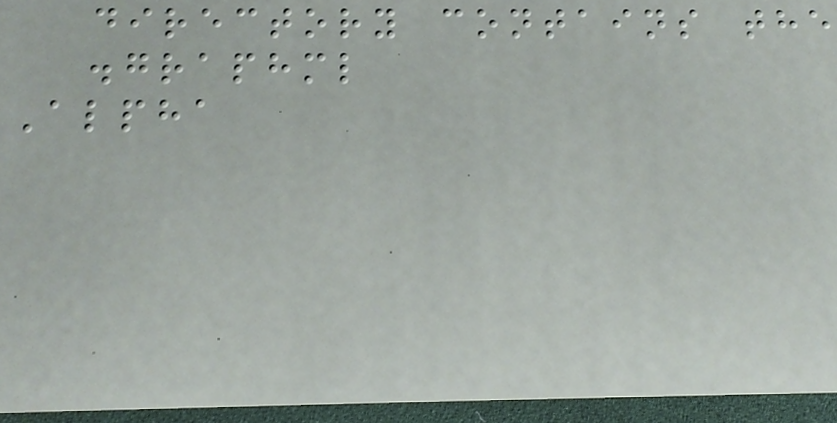directory contains the
.graphml
Alpha
